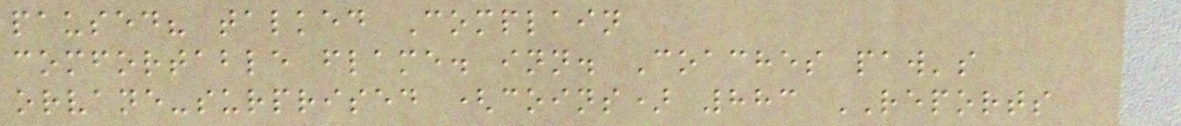paused? talked Complain
comfortable flame. inn. Coaches paw's
orvane-surprised (coins) 883 REPORTS
